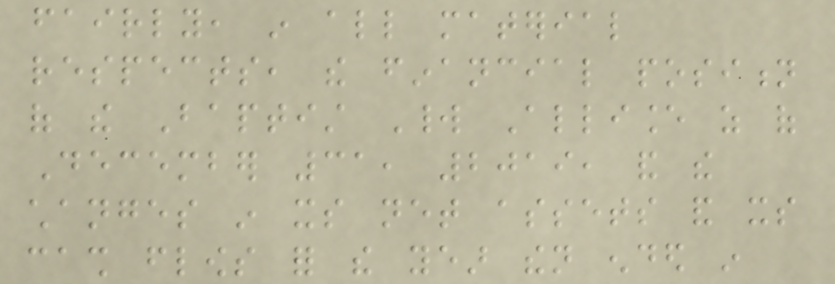fairly, in all material
respects, the financial position
of the Baptist World Alliance as of
December 31, 2019, and the
changes in its net assets and its
cash flows for the year then ended in
